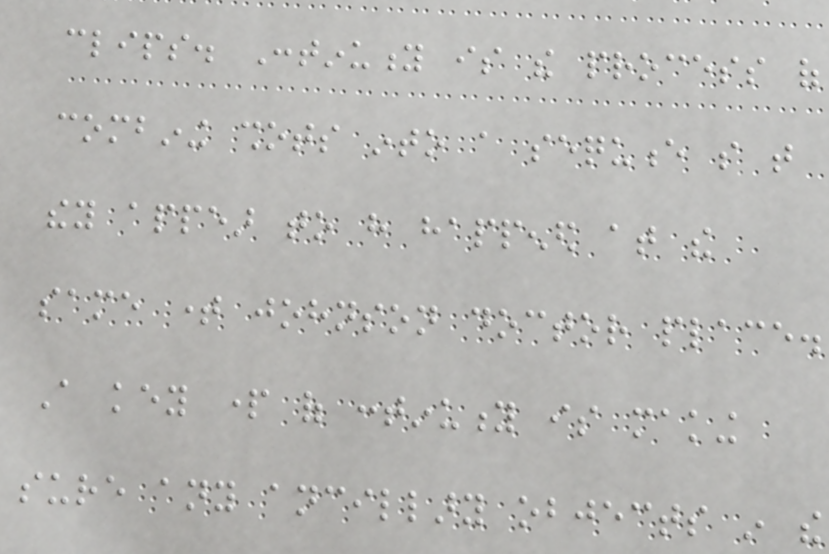clips. Continuity is the process of
combining shots into a sequence so that
they appear to have happened at the
same time johnson doctor place.
A key part of continuity is making
sure any ancillary objects in the
